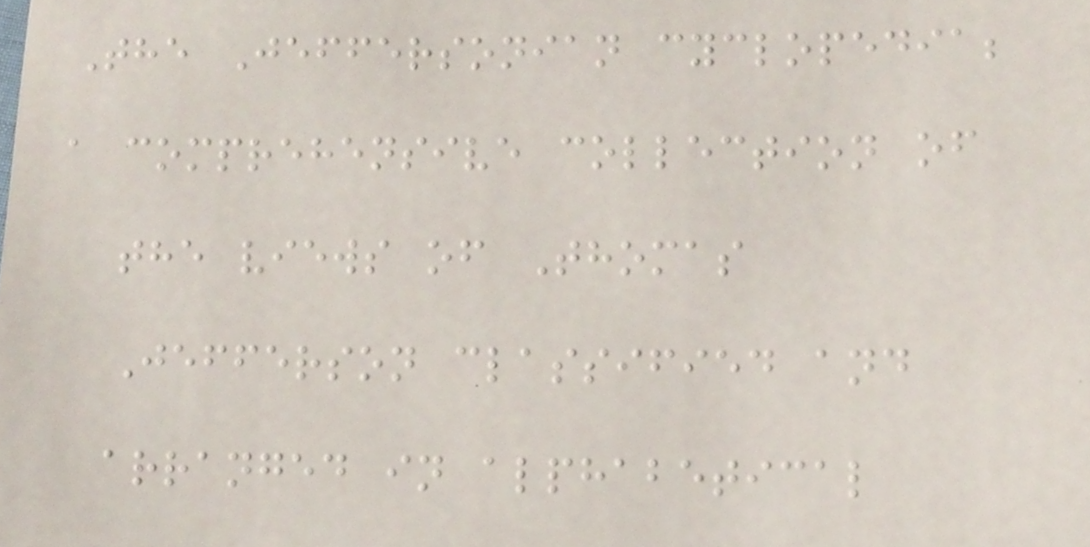The Jeffersonian cyclopedia;
a comprehensive collection of
the views of Thomas
Jefferson classified and
arranged in alphabetical
